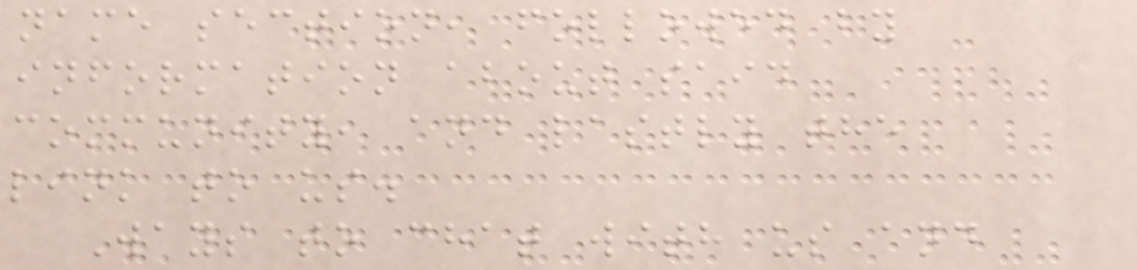name section, followed by
information about said
community, and lastly the
link to us.
Ways to chat with us and
